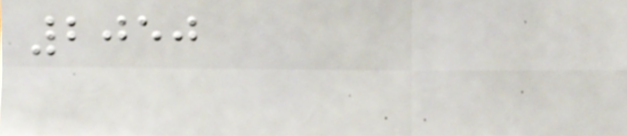2050
